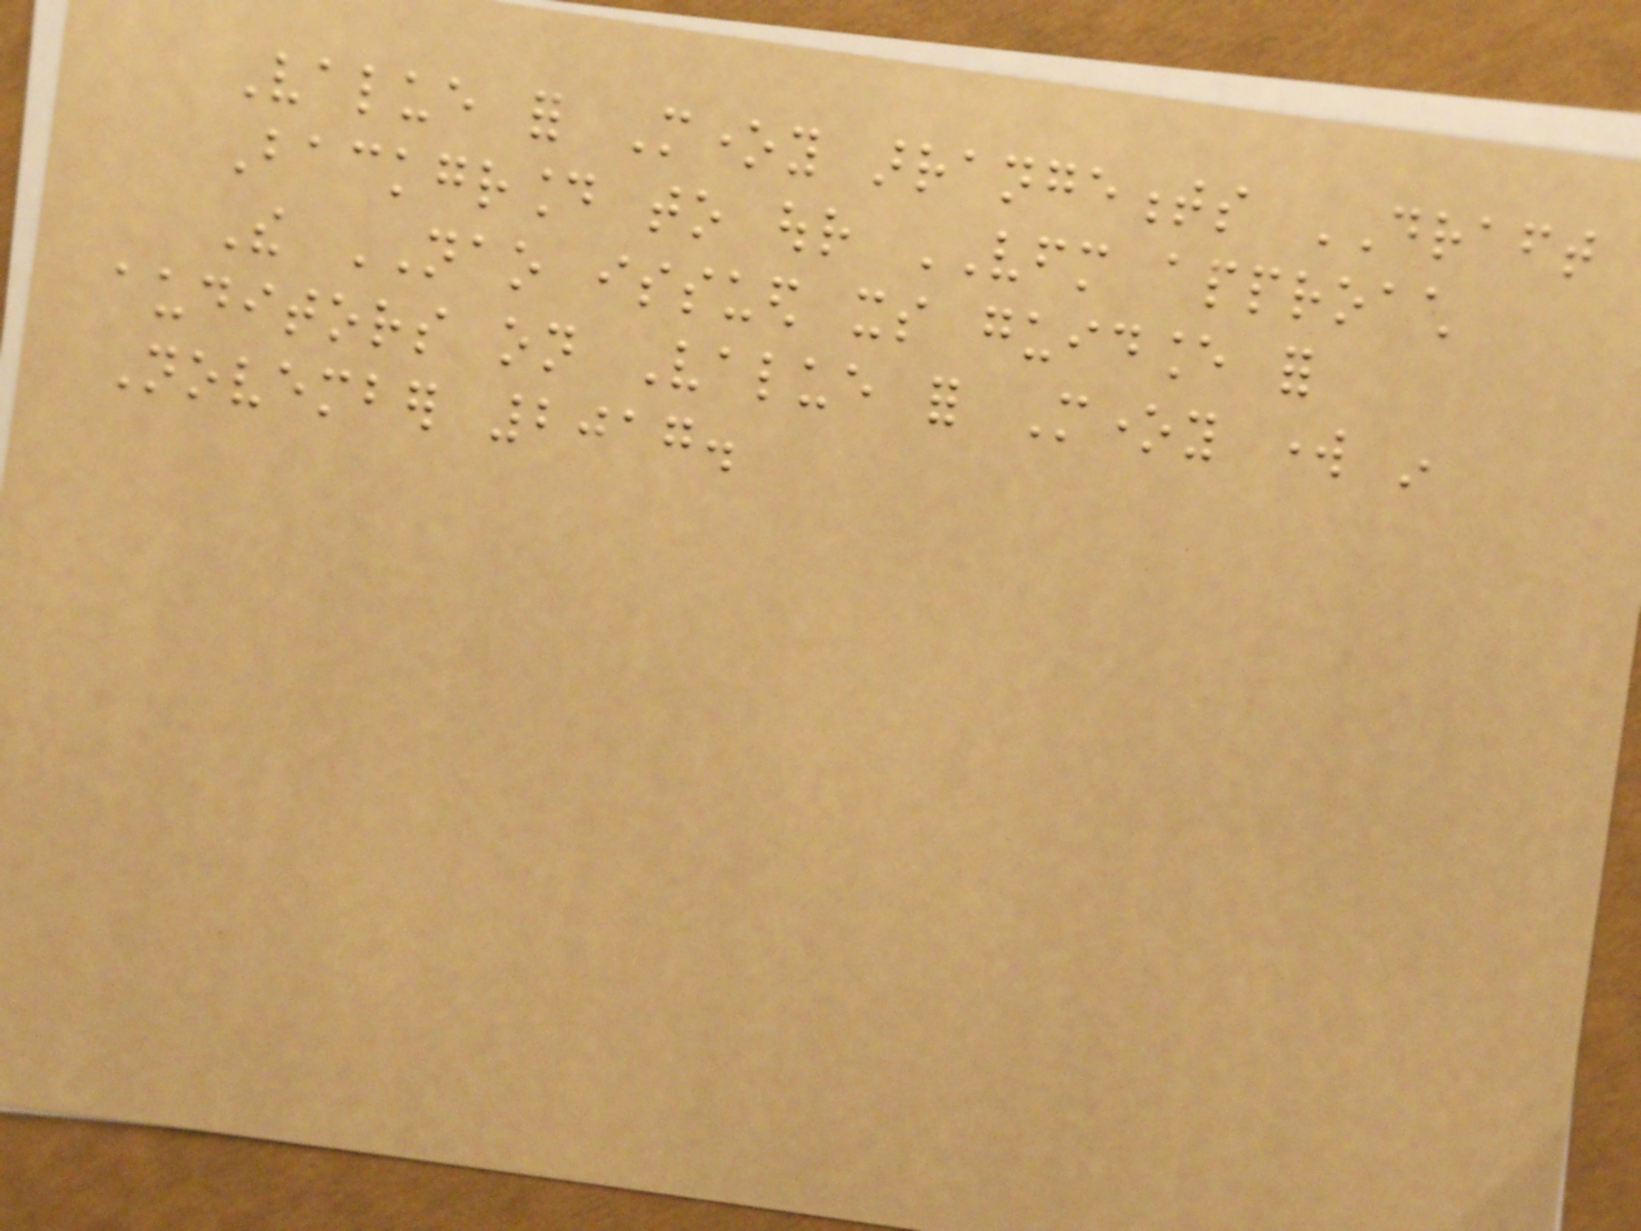Value for Money arrangements DRAFT
Background to our VFM approach
The NAO issued its guidance for
auditors on Value for Money work in
November 2017.
